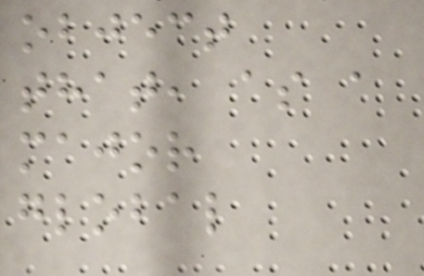object
that, as a
major
global
